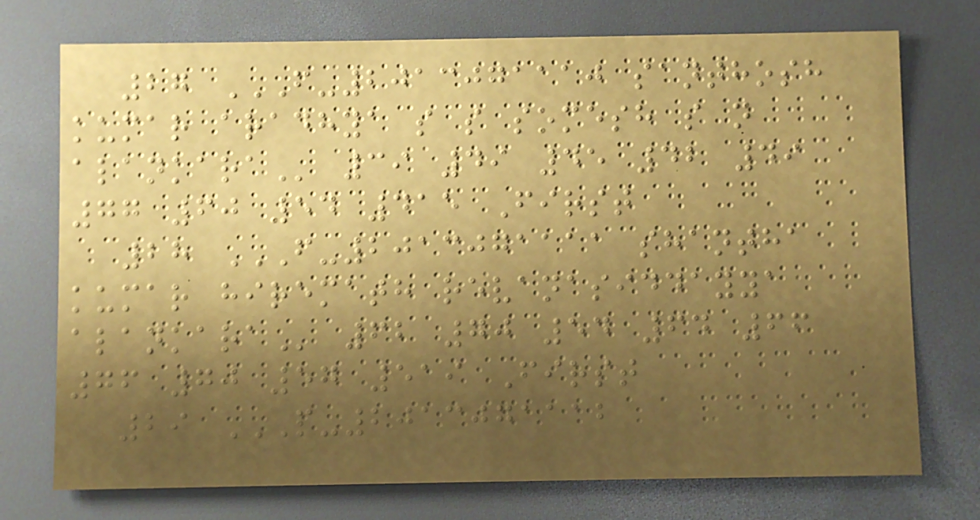27 F-2013071110 SANTHOSH
KUMAR ARADHYA S S SOMESH S N
ALANKARA 39 49 45 42 49
77 60 54 415 First
28 F-2013071111 SHANTHA
KUMAR HIREMATH REVANASIDDAYYA
ALANKARA 62 70 54 64 66
76 70 57 519 First
29 P-2013071112
